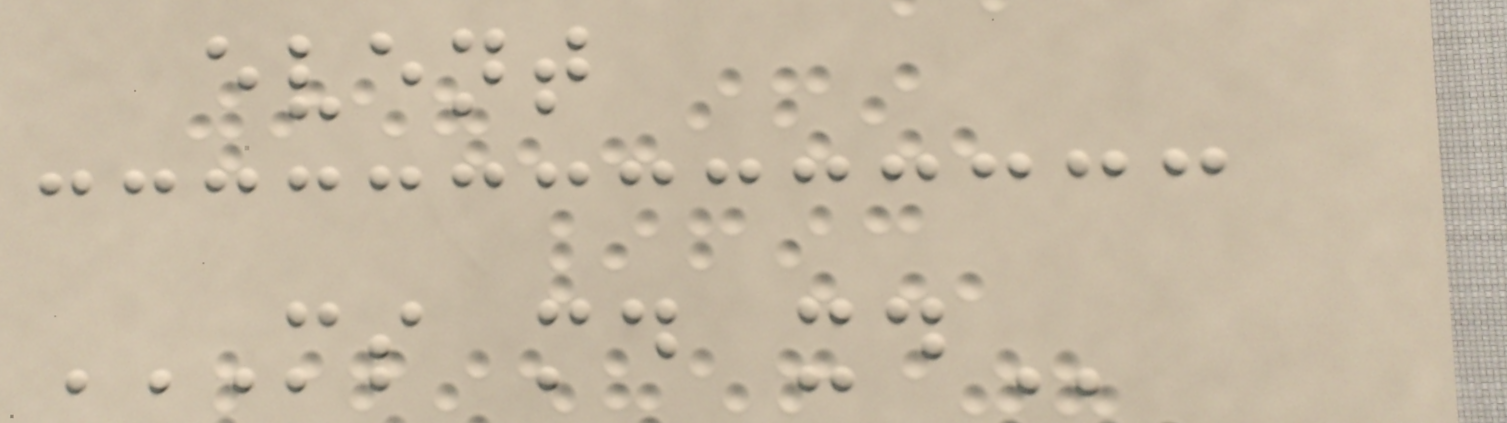event
MS MD XD
